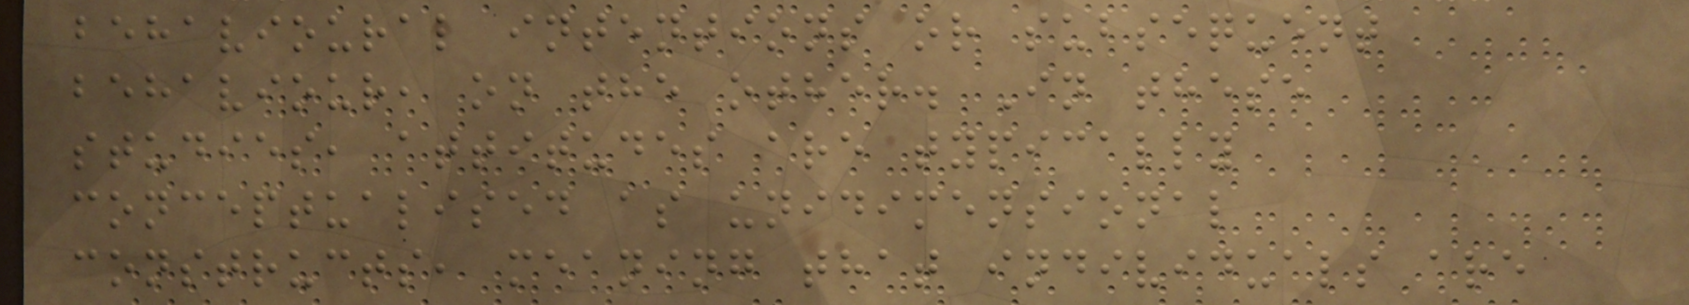behavioural intentions or subsequent
behaviour, on the other. In these
studies, attitudes are typically
conceptualised as unidimensional
constructs, meaning that individuals are
